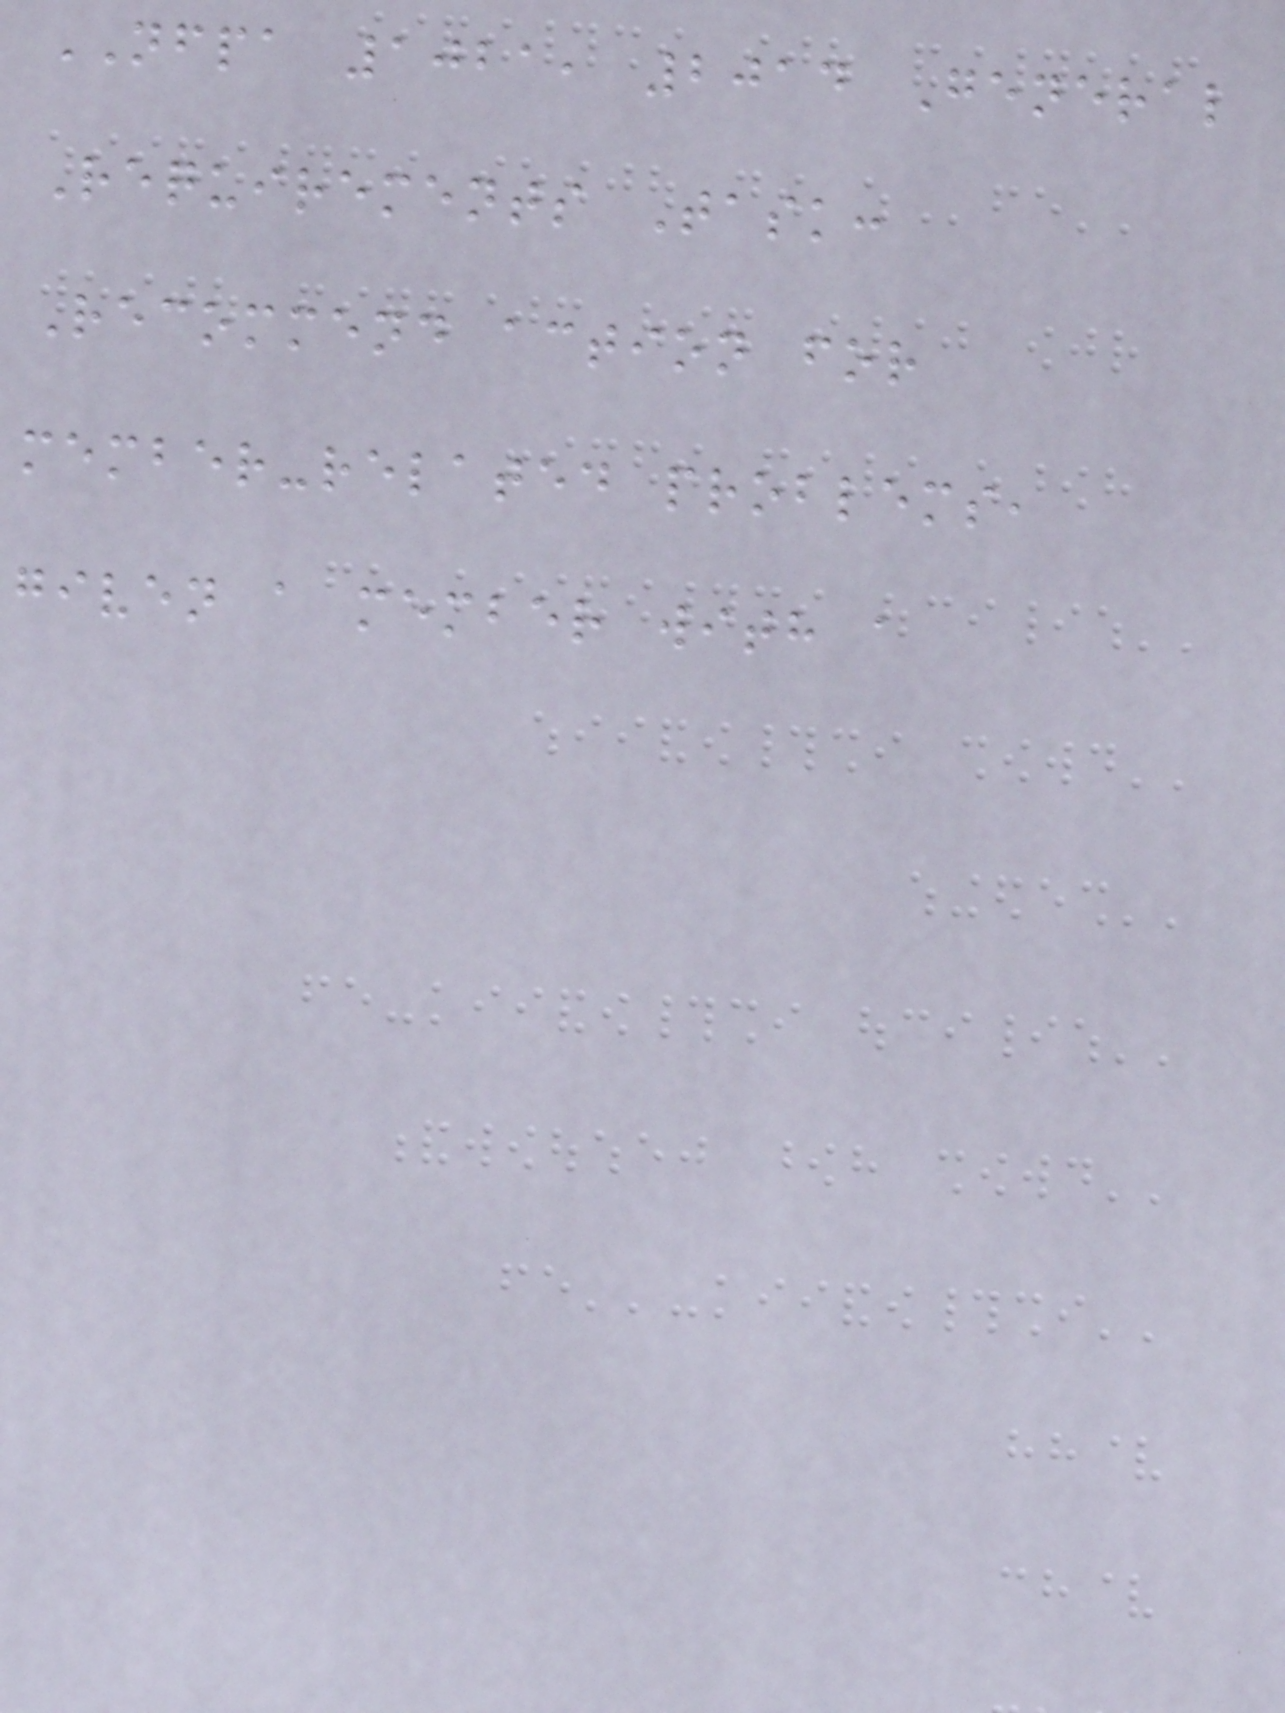NFPA 1021, 2014 General
Requirements Task:
Recommend action for
member-related problems,
given a member with a
